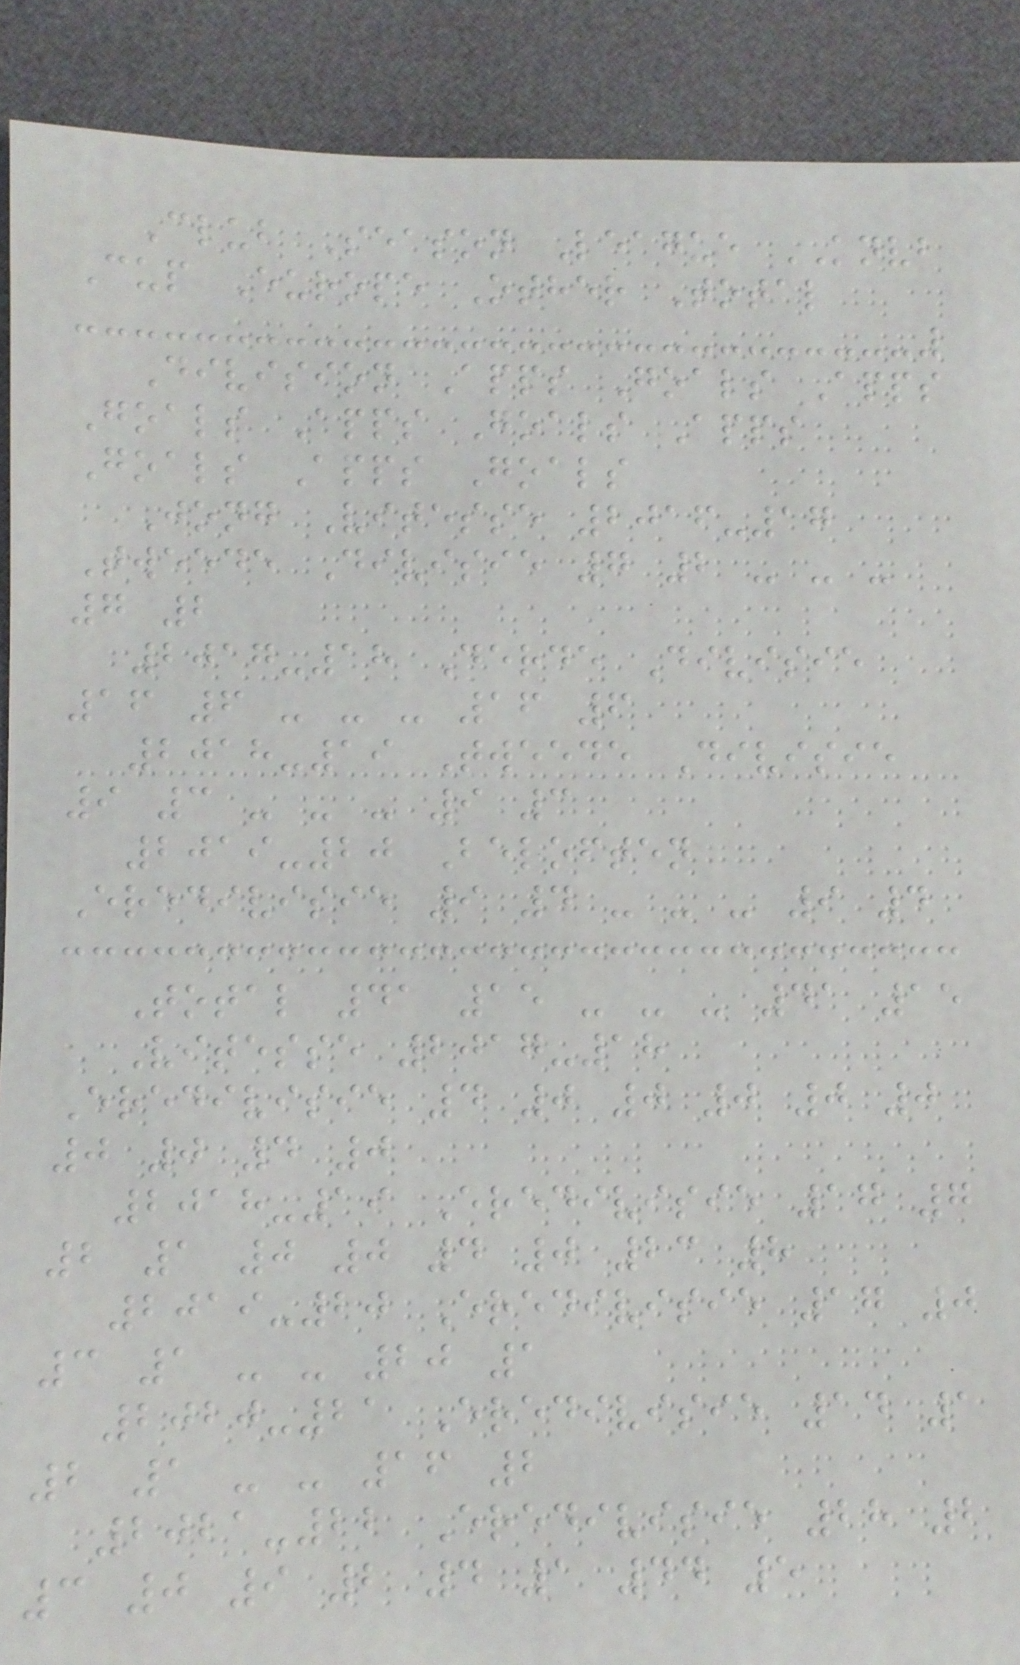Club Season League KNVB
Cup Europe Other Total
Division Apps Goals Apps
Goals Apps Goals Apps
Goals Apps Goals
Jong Vitesse 2016-17
Tweede Divisie 7 2 - - -
7 2
2017-18 Derde Divisie
16 6 - - - 16 6
2018-19 Tweede Divisie
9 3 - - - 9 3
2019-20 Beloften
Eredivisie 9 4 - - - 9 4
Total 41 15 - - - 41 15
Vitesse 2017-18
Eredivisie 4 0 0 0 0 0
0 0 4 0
2018-19 Eredivisie 17 7
2 1 0 0 4 0 23 8
2019-20 Eredivisie 17 0
3 1 - - 20 1
2020-21 Eredivisie 14 1
2 1 - - 16 2
2021-22 Eredivisie 28 2
3 0 9 2 4 1 44 5
